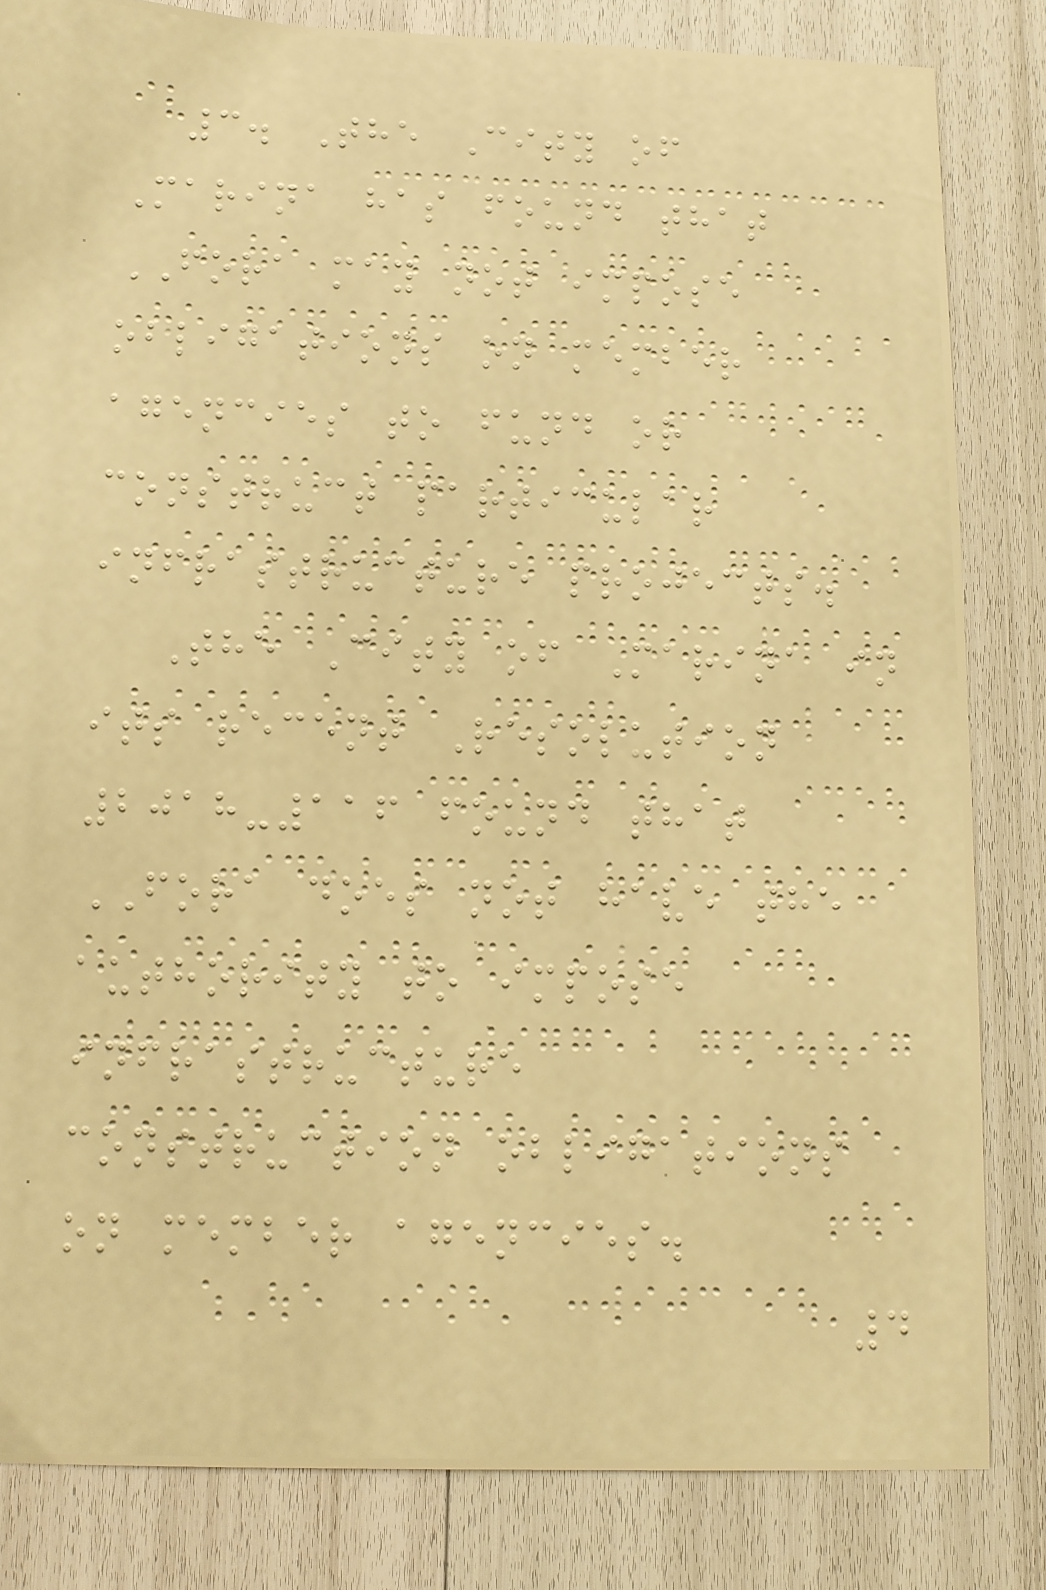3. The City of
Marina has found that
FORA may not impose
obligations on member
agencies to fund or
construct particular
infrastructure projects.
The City of Marina in
its recent Resolution
2018-116 found that
FORA does not have the
authority to impose
infrastructure
construction obligations
on member agencies.
4
